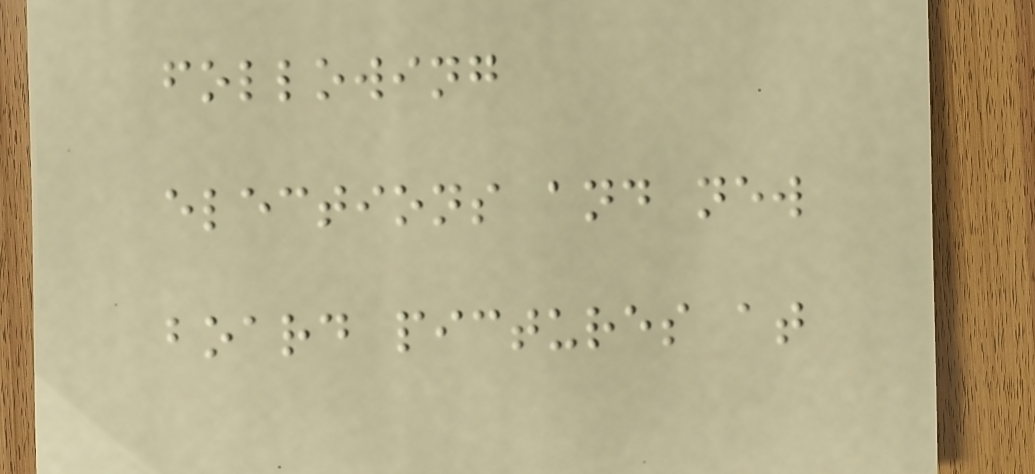following
elections and new
board pictures at
